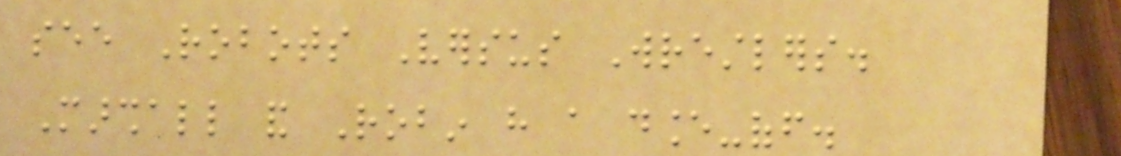see Robots Versus Wrestlers.
Marshall and Robin have a dance-off.
